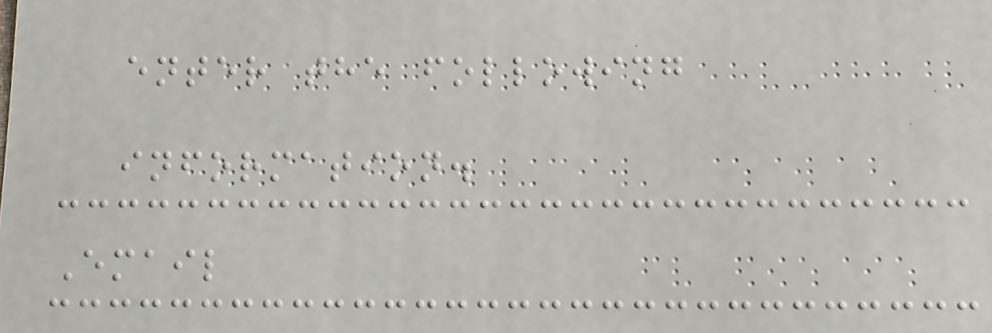enter the following
information.
Email
